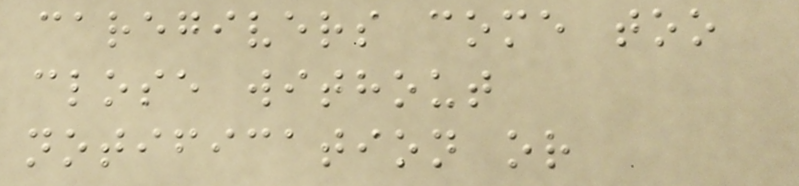caregivers come too
close without
notification or
